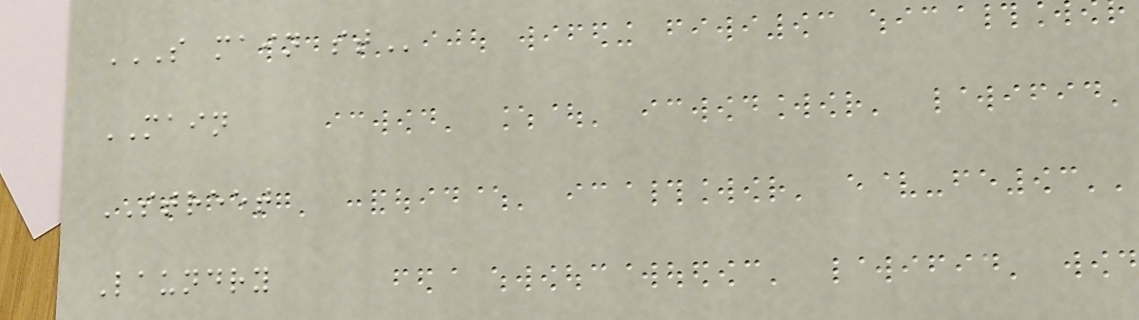S MAIN ST
MAIN
STREET
Laundry
